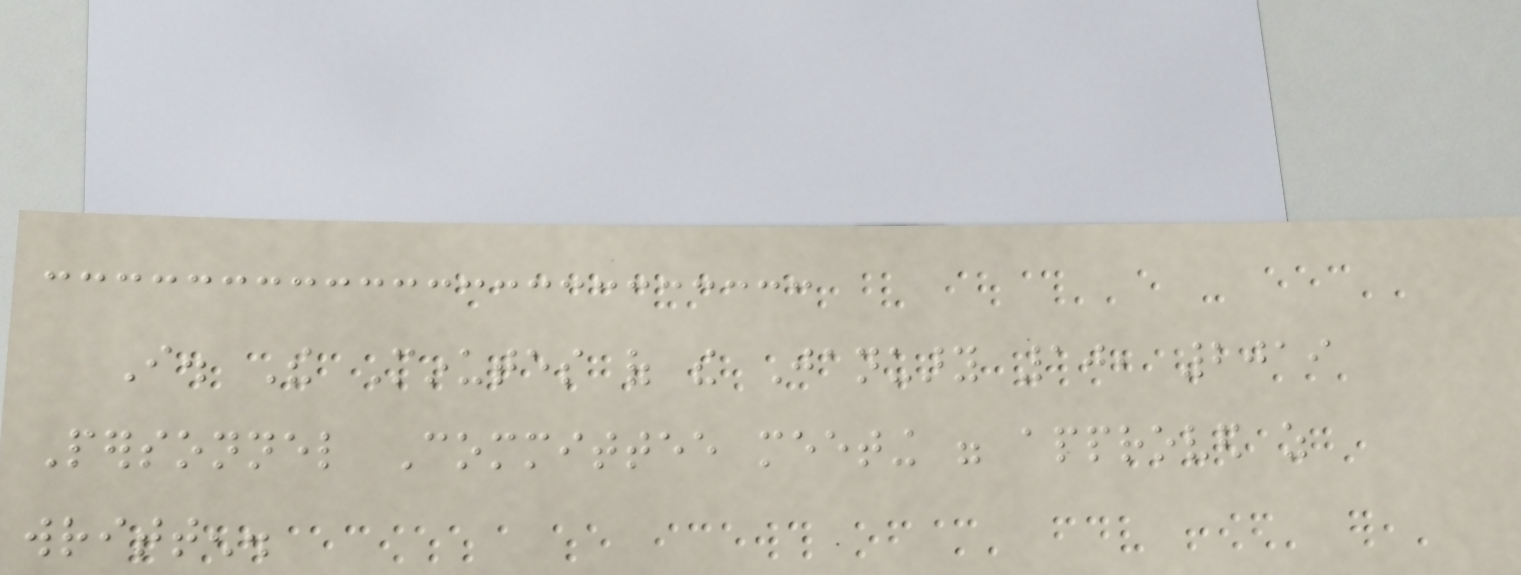I. The Minutes of the January 10, 2019
Personnel Committee meeting were approved as
written.
